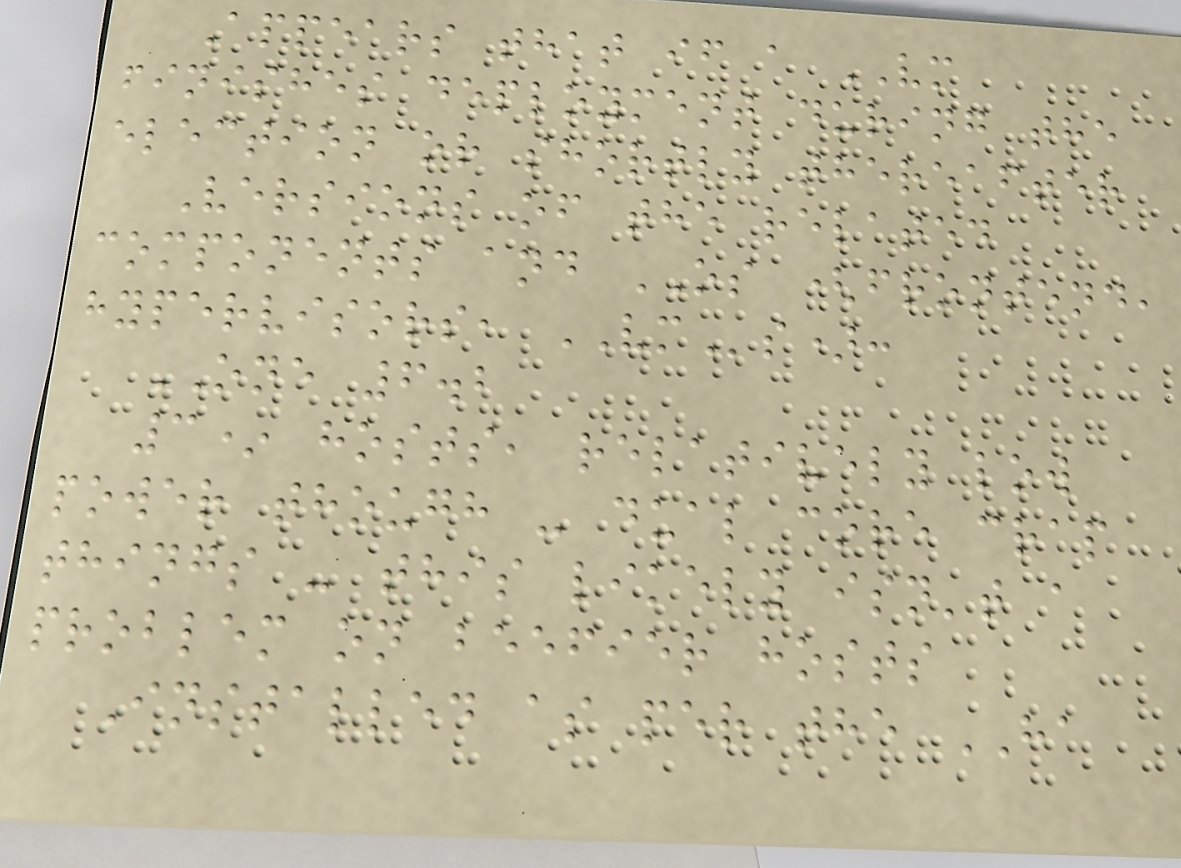Appears that if a VM
finishes deployment during the
election or shortly thereafter
Versions of the related
components and OS (frontend,
hypervisors, VMs):
ONE 6.2
3* hosts, relatively low
power though - dual core crap
things - this likely isn't a
problem on beefier hosts
Installed as per the HA
